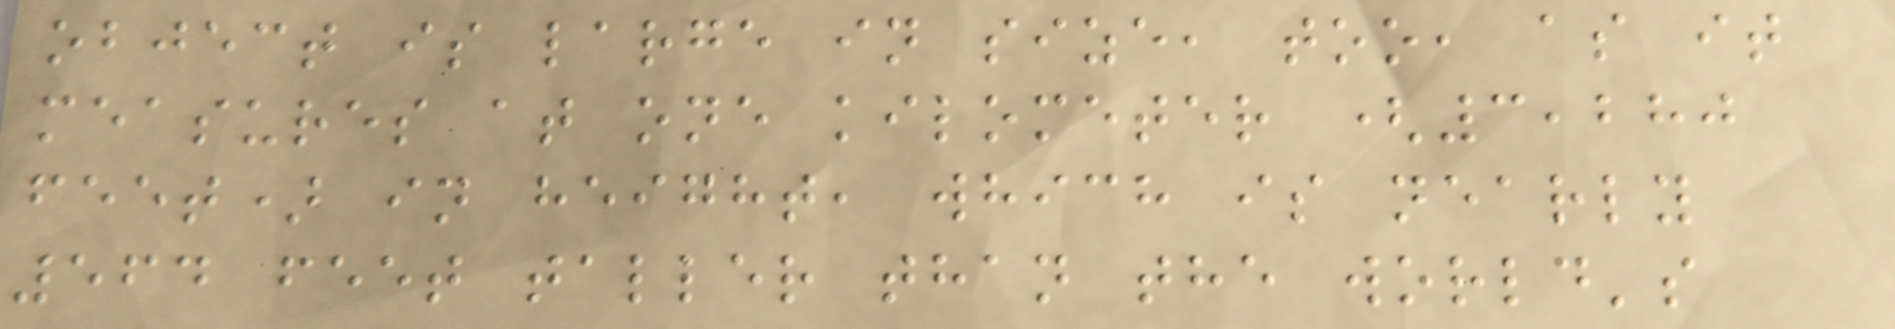object is large in size, too, as it
measures at one kilometer (3,280
feet) in height, which is nearly
564 feet taller than the world's
